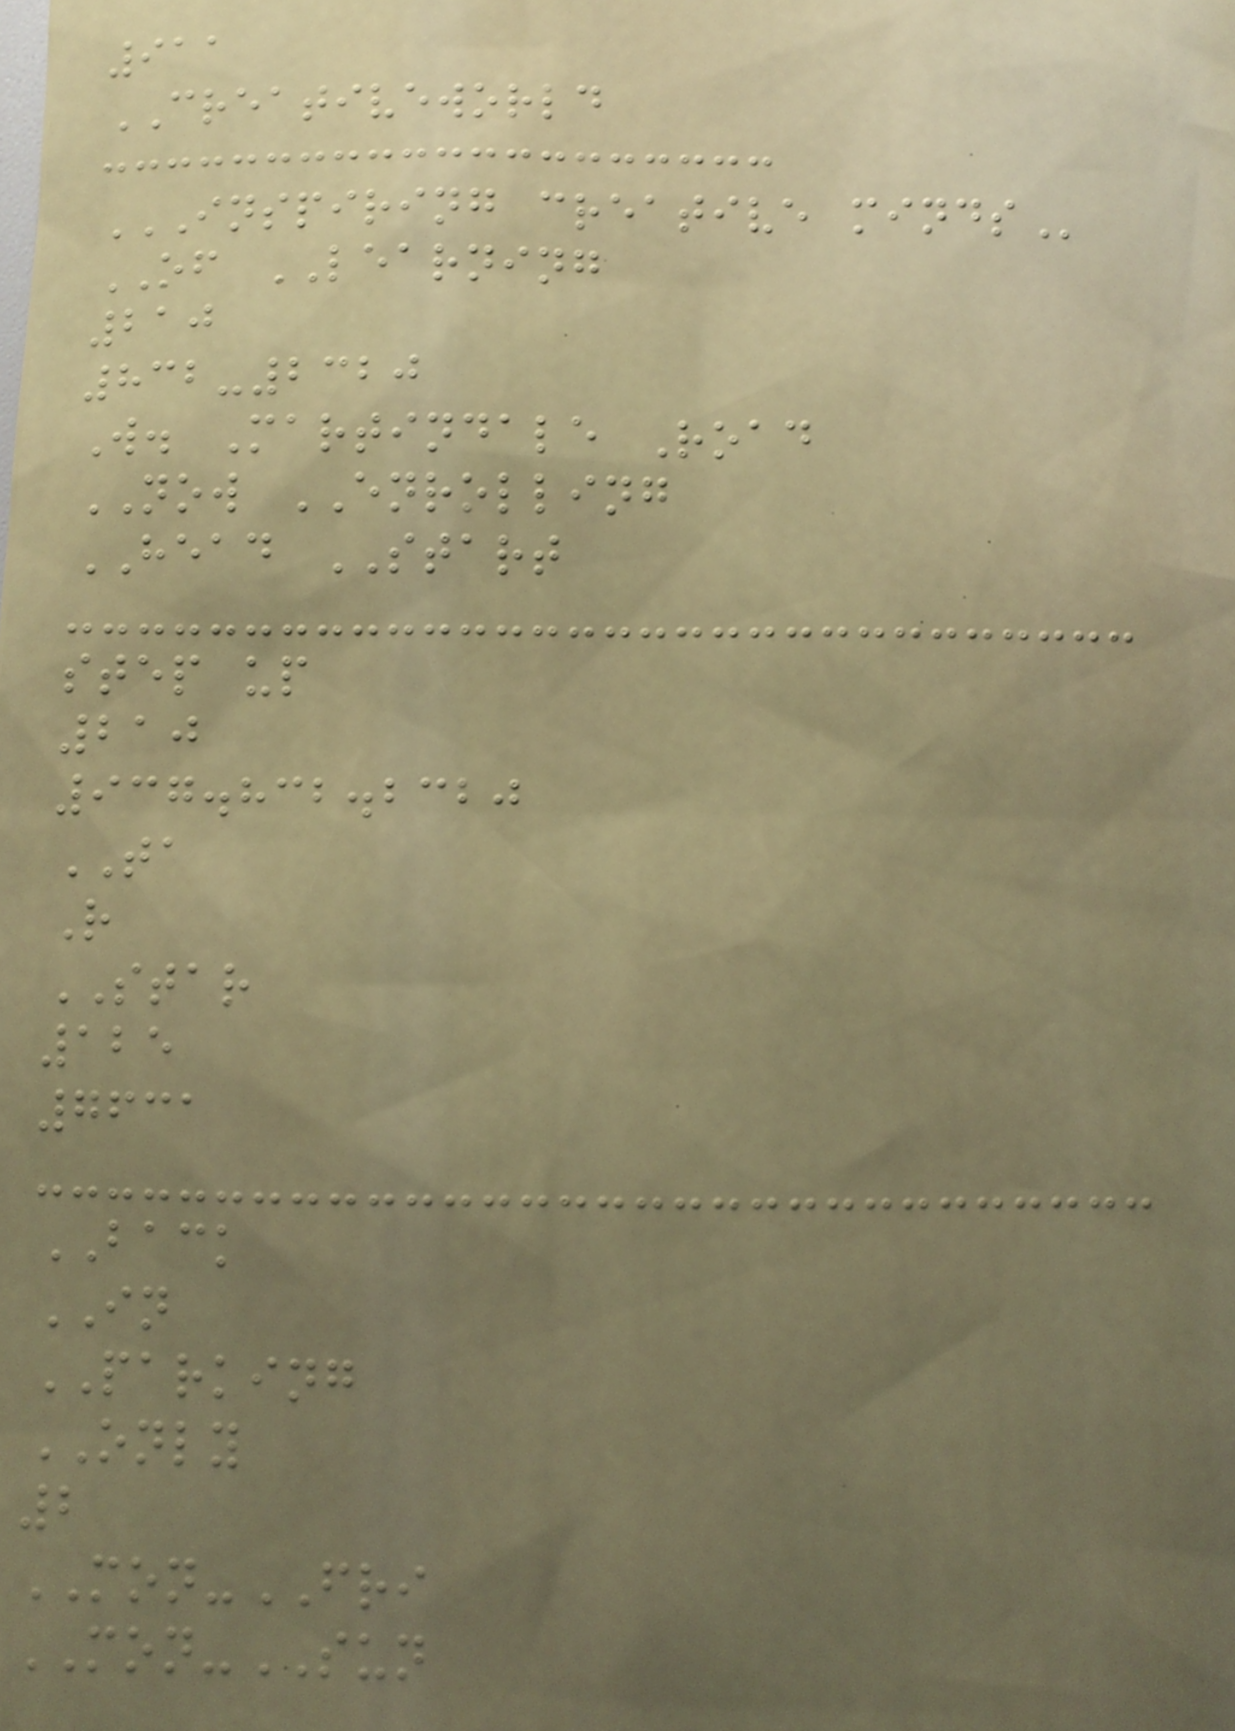911
CREATIVEWORLD
INSPIRING CREATIVE MINDS
OF LEARNING
210
832-2320
W. Martindale Road
NOW ENROLLING
HEAD START
step up
210
937.832.2320
TA
R
STAR
125
7631
BACK
IN
PARKING
ONLY
2
MON-FRI
MON-SUN
